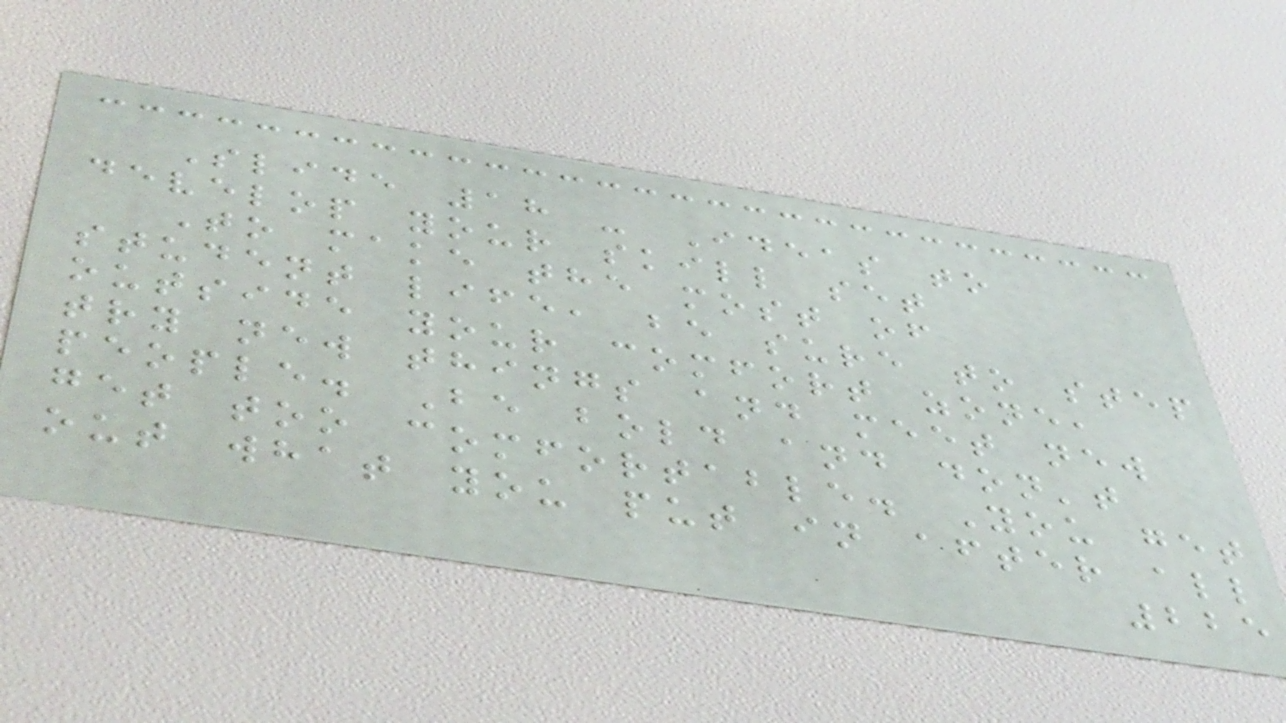Slide 18 - Ideas to
develop your skill set
To make the most of
student life, be sure to step
outside your comfort zone,
try new things and meet new
people. Be bold and don't
get too comfortable. You get
out what you put in after all
225
